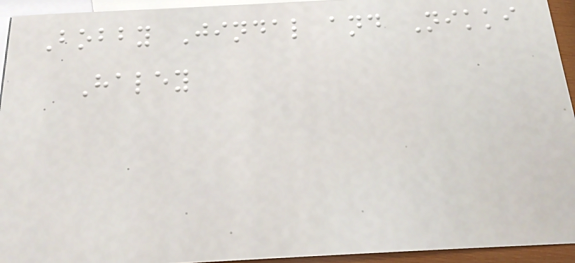Bobby Jindal and Nikki
Haley
